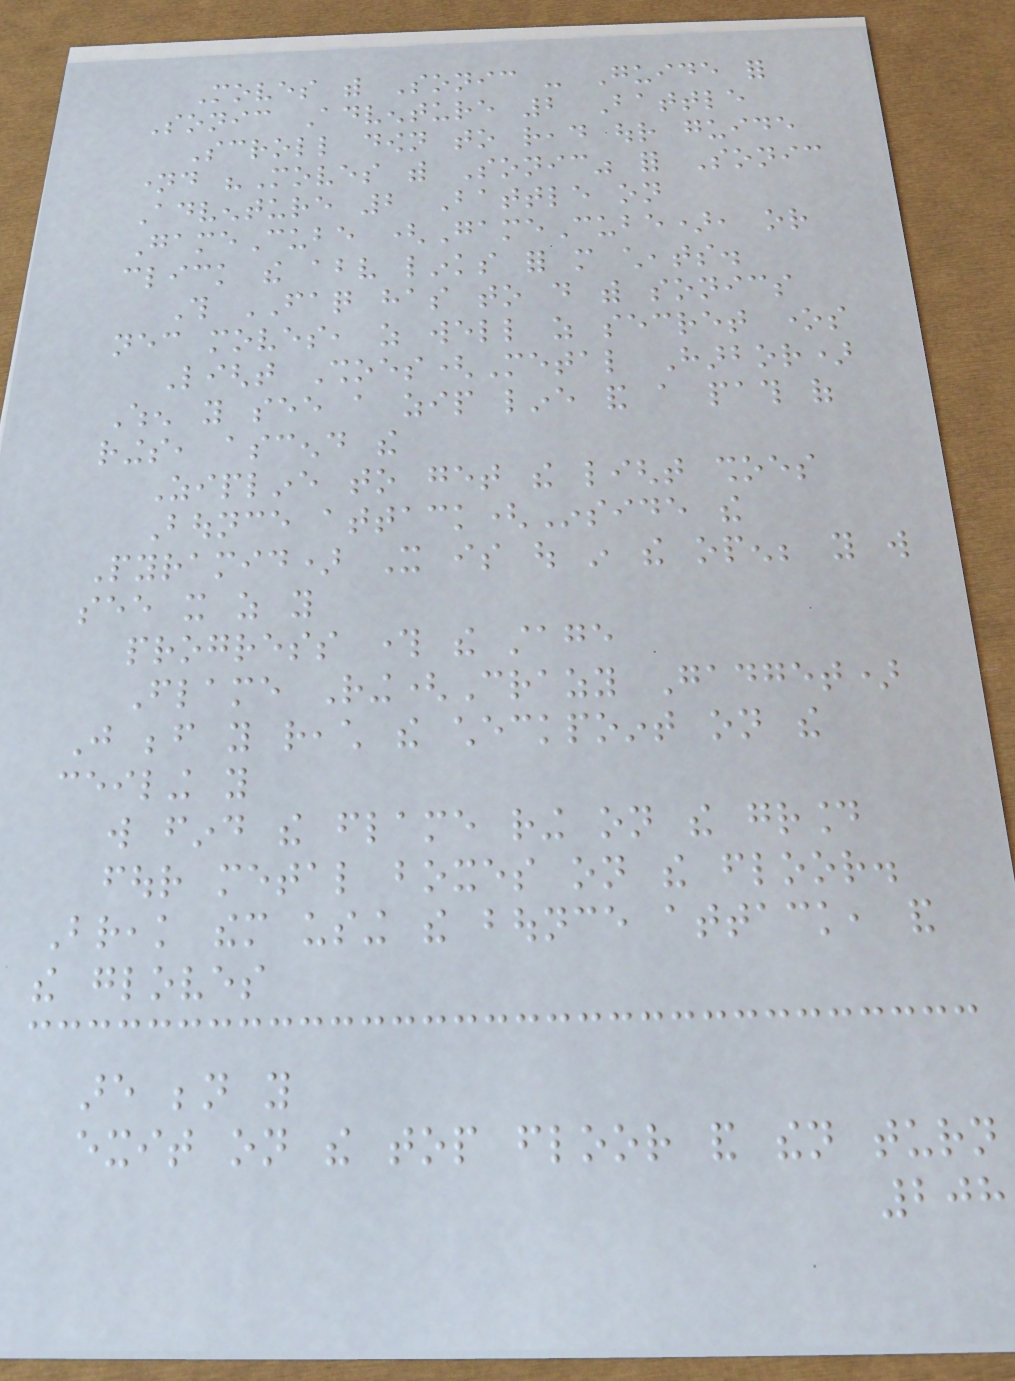Moves with Sonic - Guide for
Sonic Adventure 2 Battle
Scroll down to read our guide
named "Moves with Sonic" for Sonic
Adventure 2 Battle on
GameCube (GameCube), or
click the above links for more cheats.
This FAQ has to do with sonics
necessary moves, as well as secret ones
Light Shoes(Metal Harbor)
When you see a zip line and a path of
rings, ascend the
Zipline to get the light shoes
Bounce attack(Inside the
Pyramid) It is out in the open; you will
see it as you
progress through the stage
Flame Ring(Crazy Gadget)
Just before you reach the checkpoint on the
ceiling you
will find the flame ring on the ground
four metal boxes on the floor.
Break them using the bounce attack, and
the gloves
are beneath you
exit on the top floor and then turn
208
